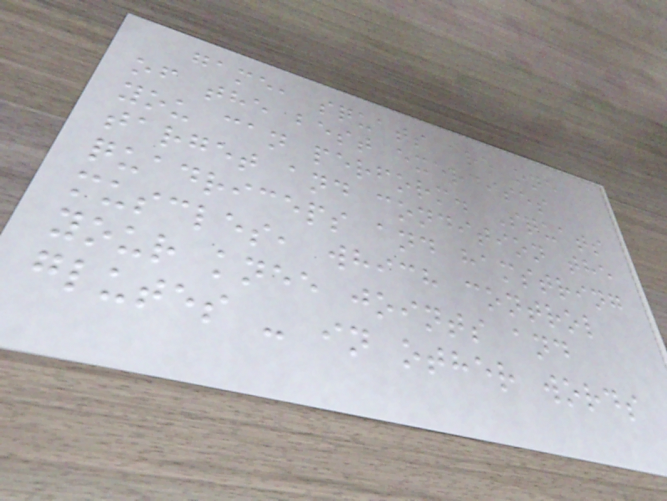game, squats are one
of the best exercises
you can perform. Squats
target and condition the
quadriceps and hamstring
muscles, which control
your knee joints and
glutes - in other words
